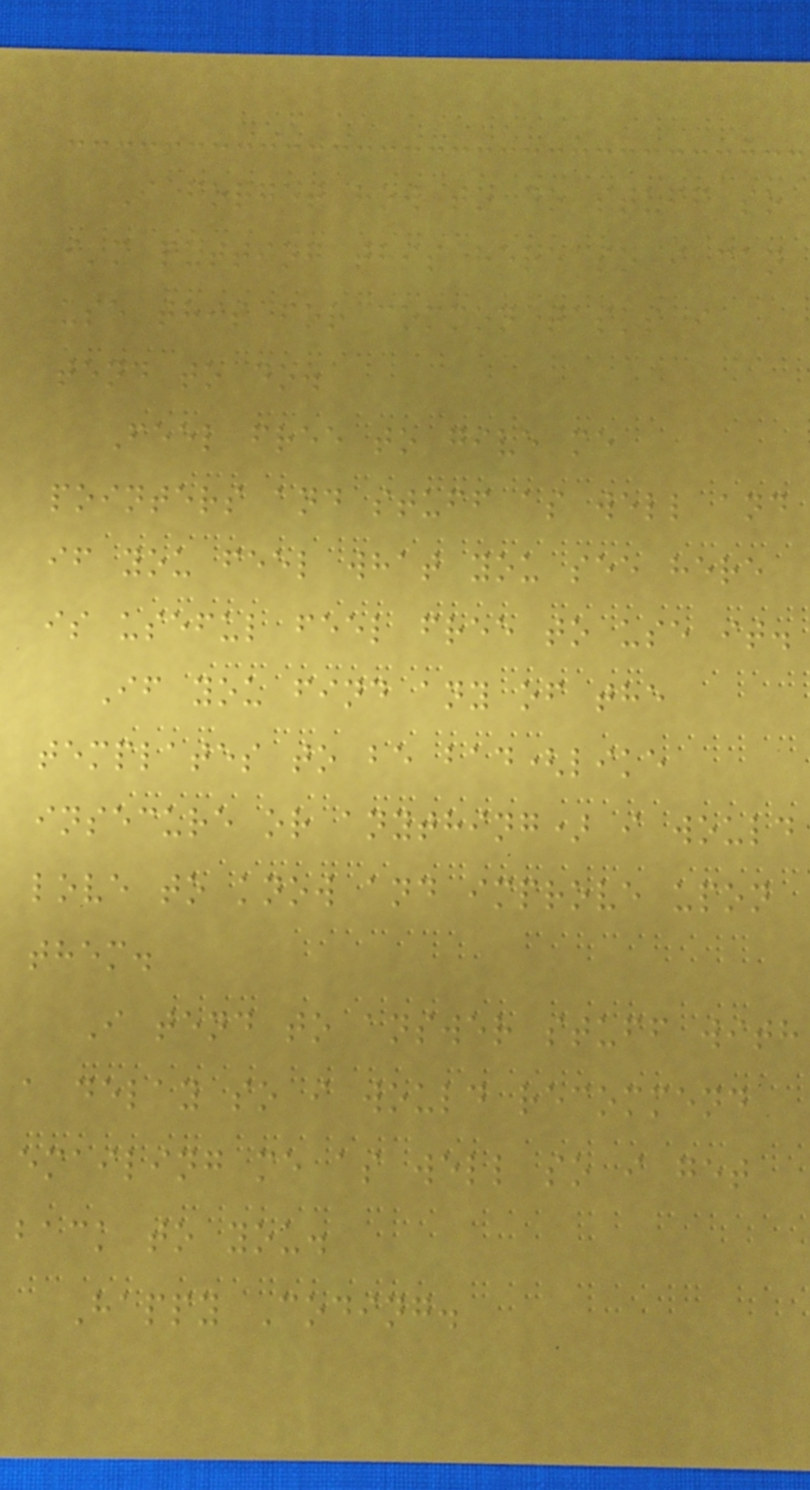I forget how to do stuff so
i'm putting this here so i can
use this for common tasks i
tend to do.
Feel free to give me
pointers and stuff as well and
if you feel what you see here
is useful feel free to use it.
If you find any of the
templates to be bad(like
insecure or anything) i would
love to know and improve upon
them.
I tend to answer stuff with
a delay so i would recommend
emailing me as well so i get
back to you.
Happy Coding.
